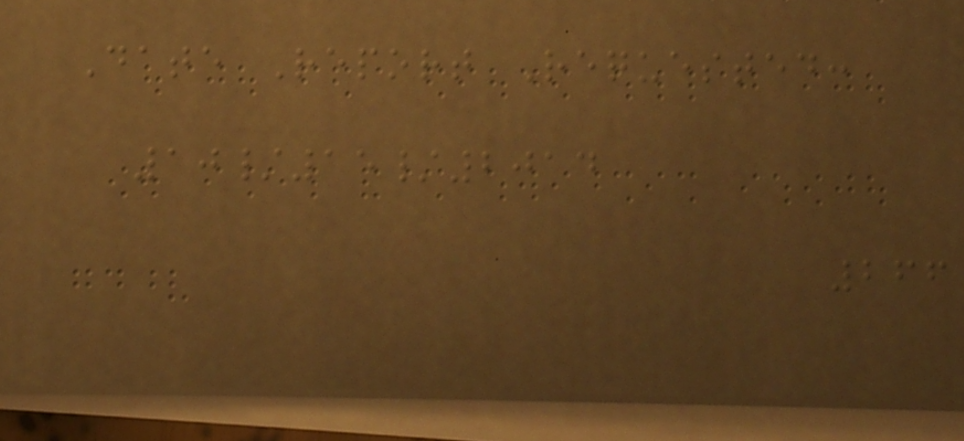Date Report Requested:
10/15/2014
266
